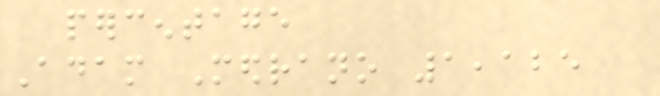percentage
Adam Medrano 1,125
